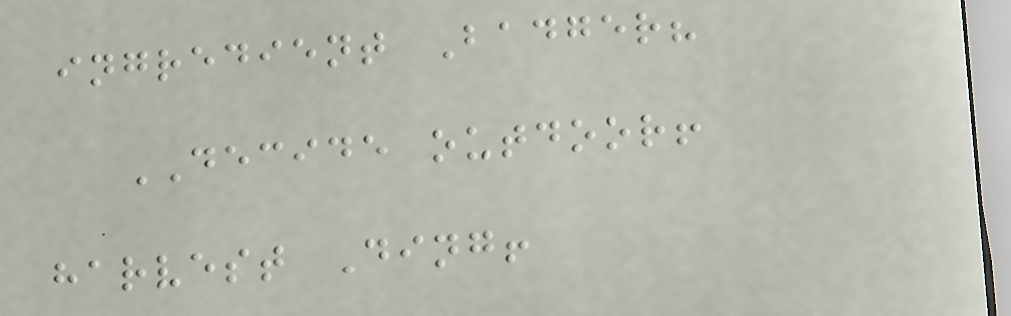ingredient Badger?
DECIDE outdoor!
harvest Ding!
